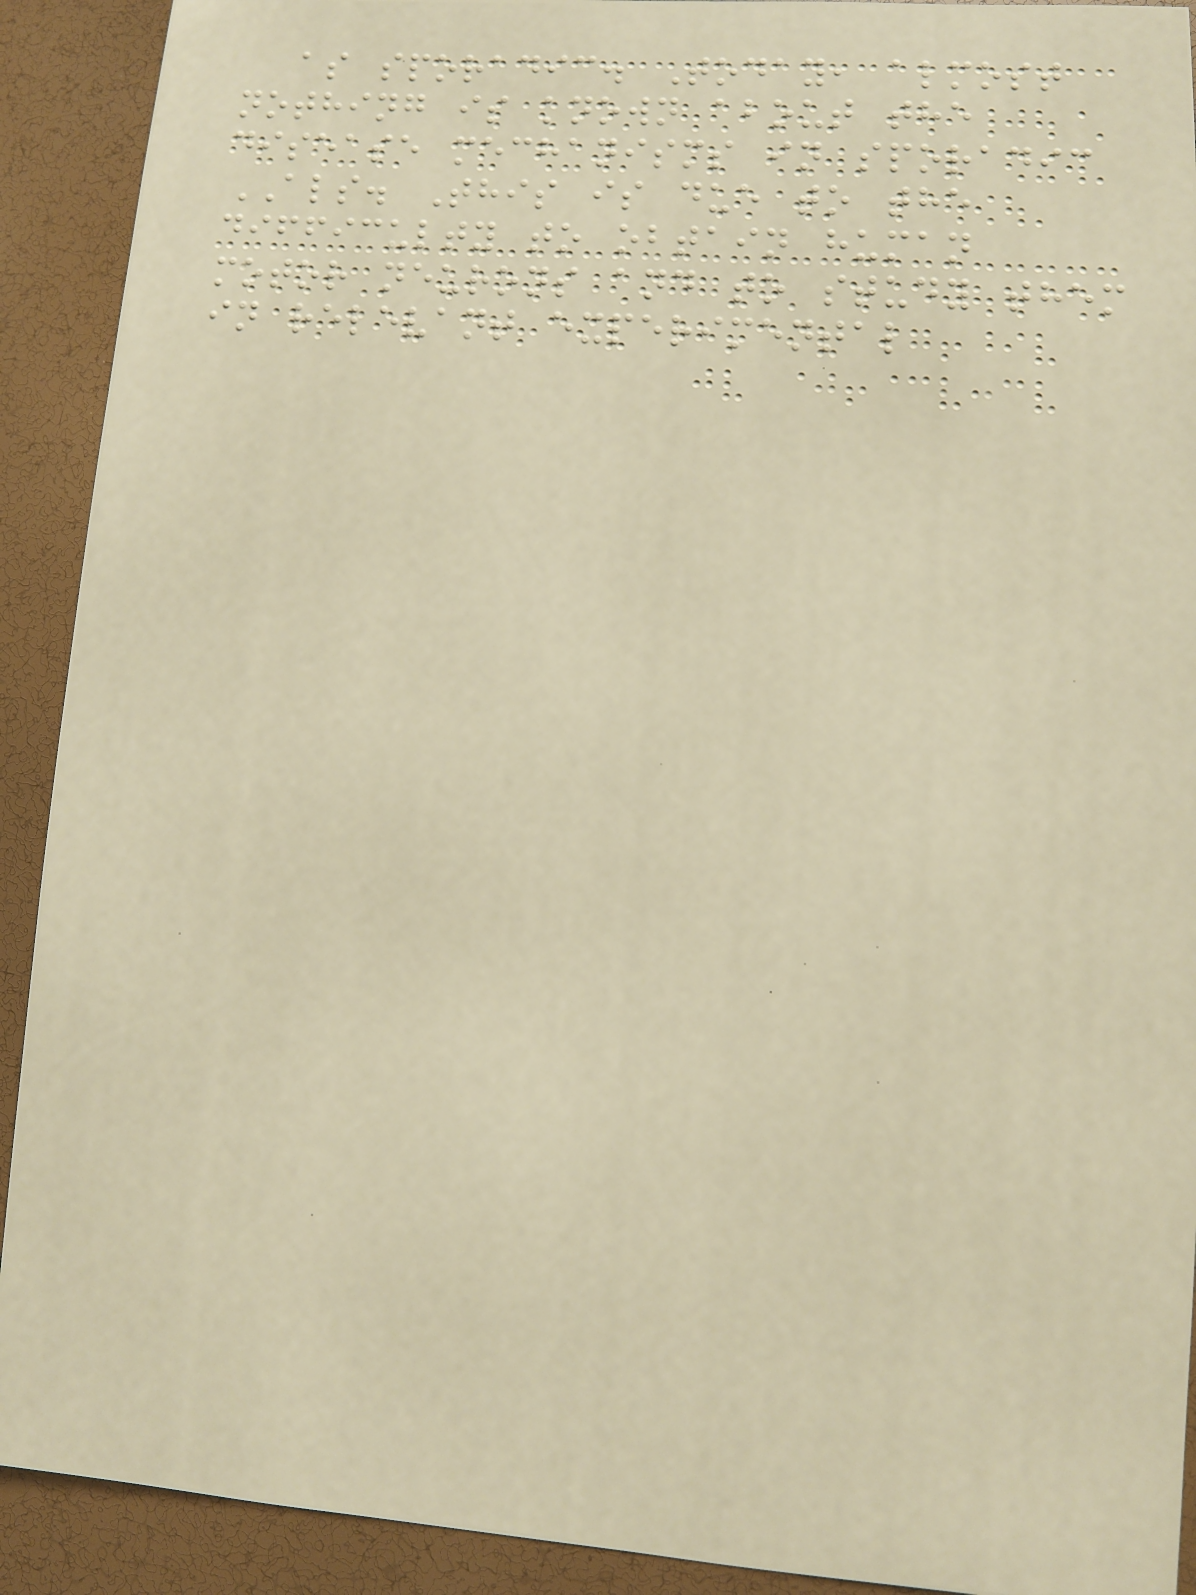as sporadic. Today, almost
nothing is known about the
disease mechanisms in sporadic
ALS. This is due to the
difficulty to obtain human
motor neurons and to study them
in relevant experimental
